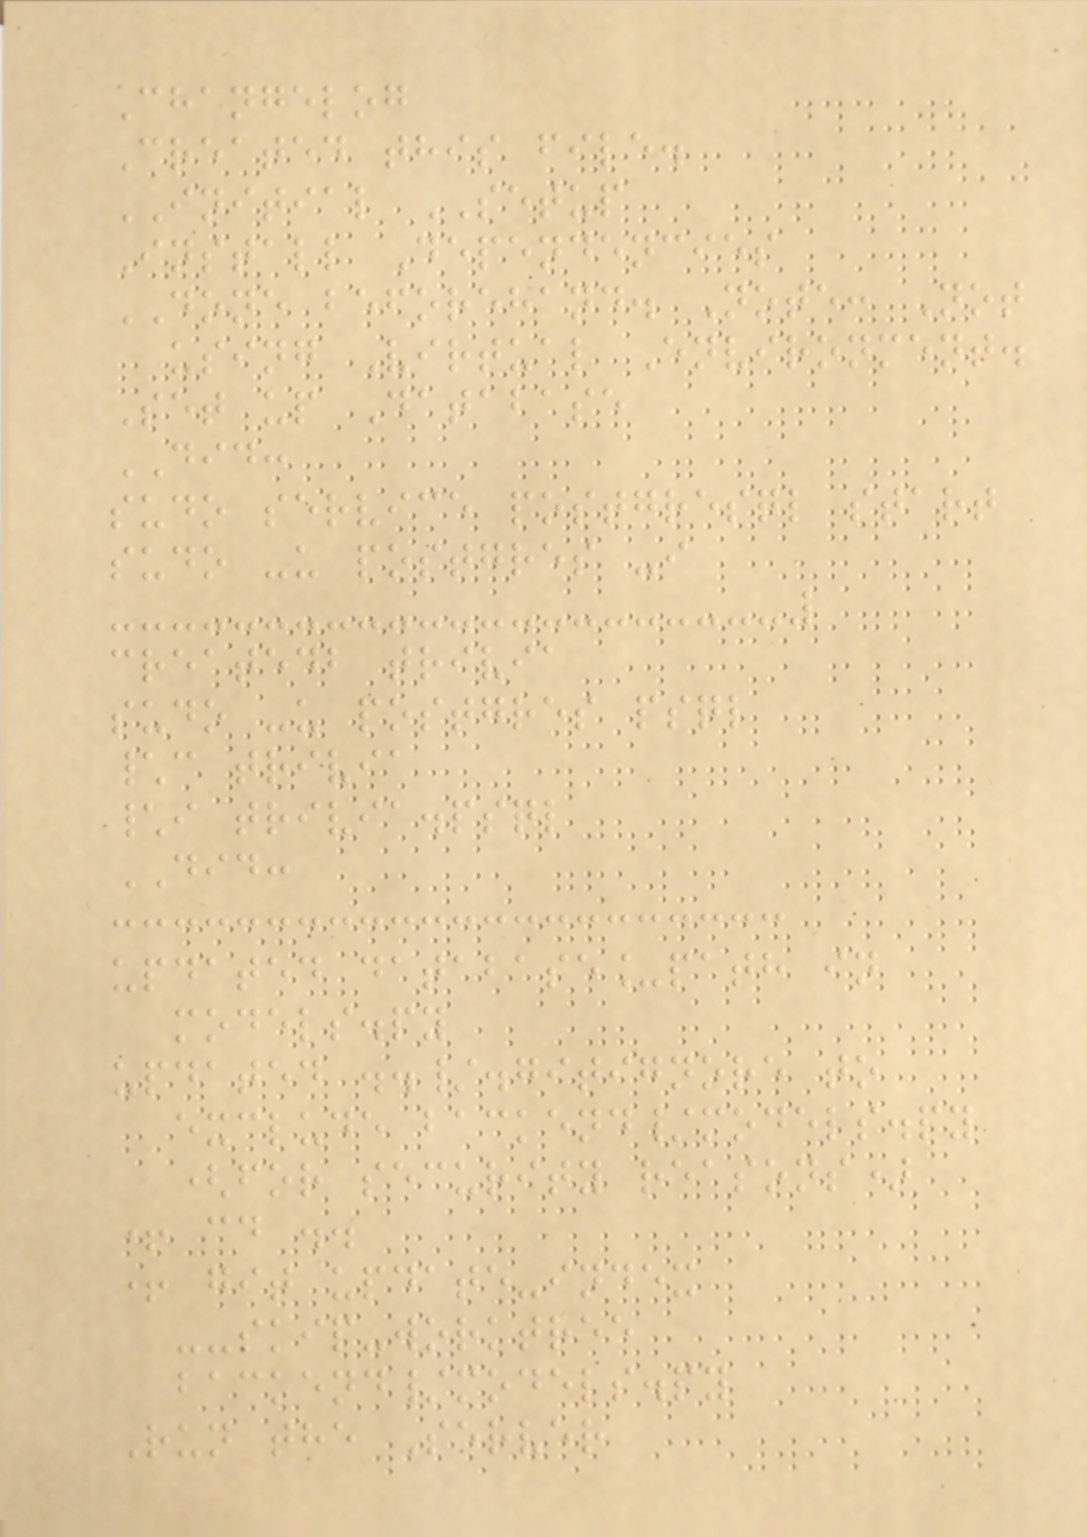Changelog
Created this file.
INITIAL SETUP
Install Dependencies
DONE beforehand. Note: Not
using Virtual Environment.
Set up Database
DID:
sudo service postgresql start
sudo -u postgres -i
createdb trivia
sudo -u postgres psql
\c trivia
\i trivia.psql
DID:
updated database_path in
models.py
updated ../.gitignore to
exclude backend/models.py
(for security reasons)
+ cd ..
+ git update-index
--skip-worktree
backend/models.py
Run the Server
